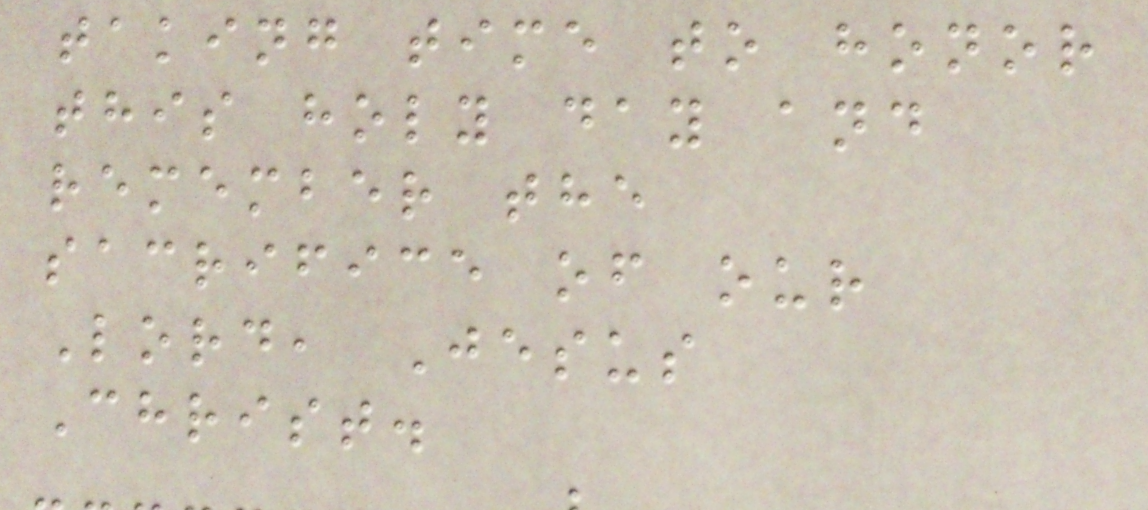taking time to honor
this holy day and
remember the
sacrifice of our
Lord, Jesus
Christ.
